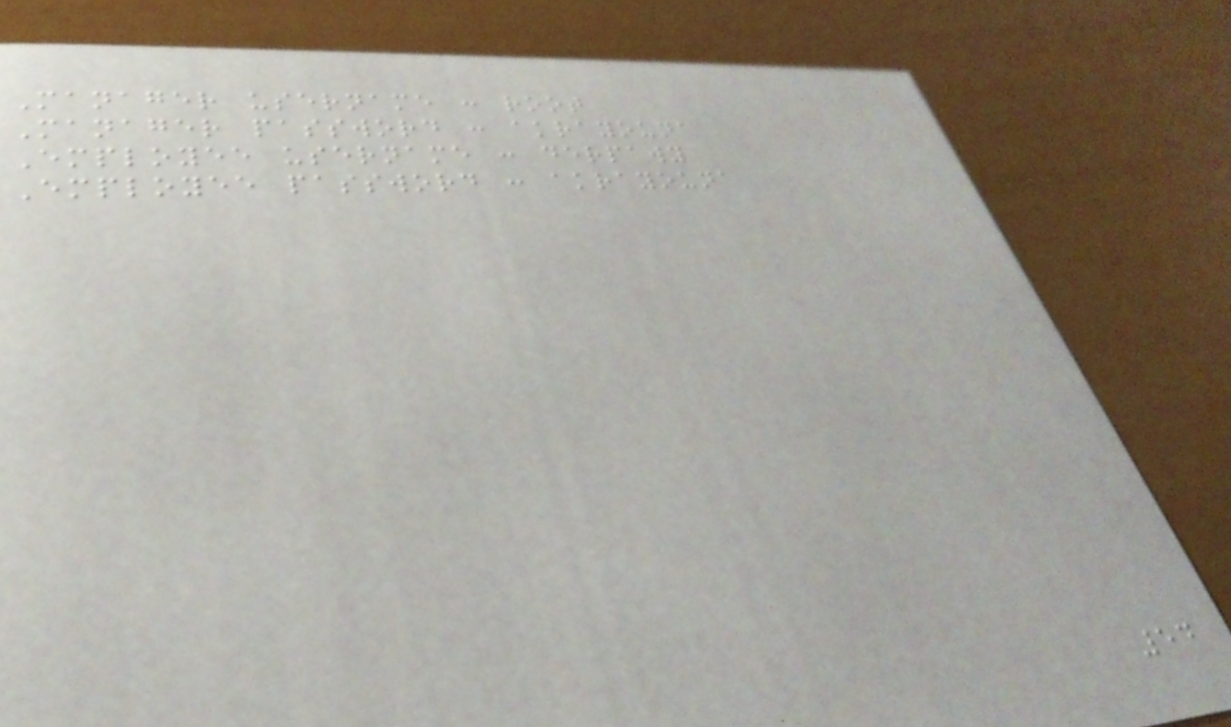Manager username : root
Manager password : akrayouna
Employee username : derpawy
Employee password : akrayouna
54
